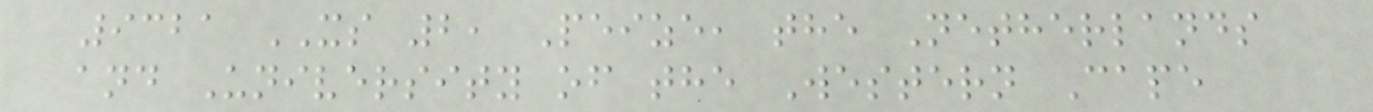9321 XS 2, Peize, the Netherlands
and University of the Western Cape
